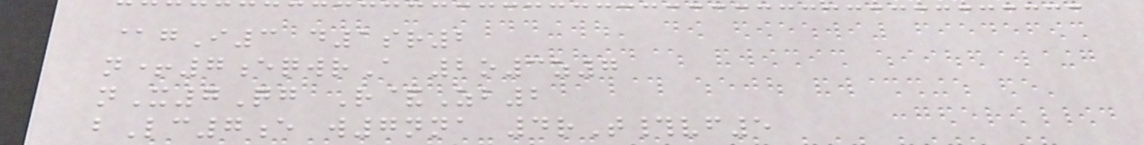@gI3 d1sr2
n+7eqwrA 2o3z7
nX7Qg R&Zb2
bLc7e w7nna 4rT#vf5
